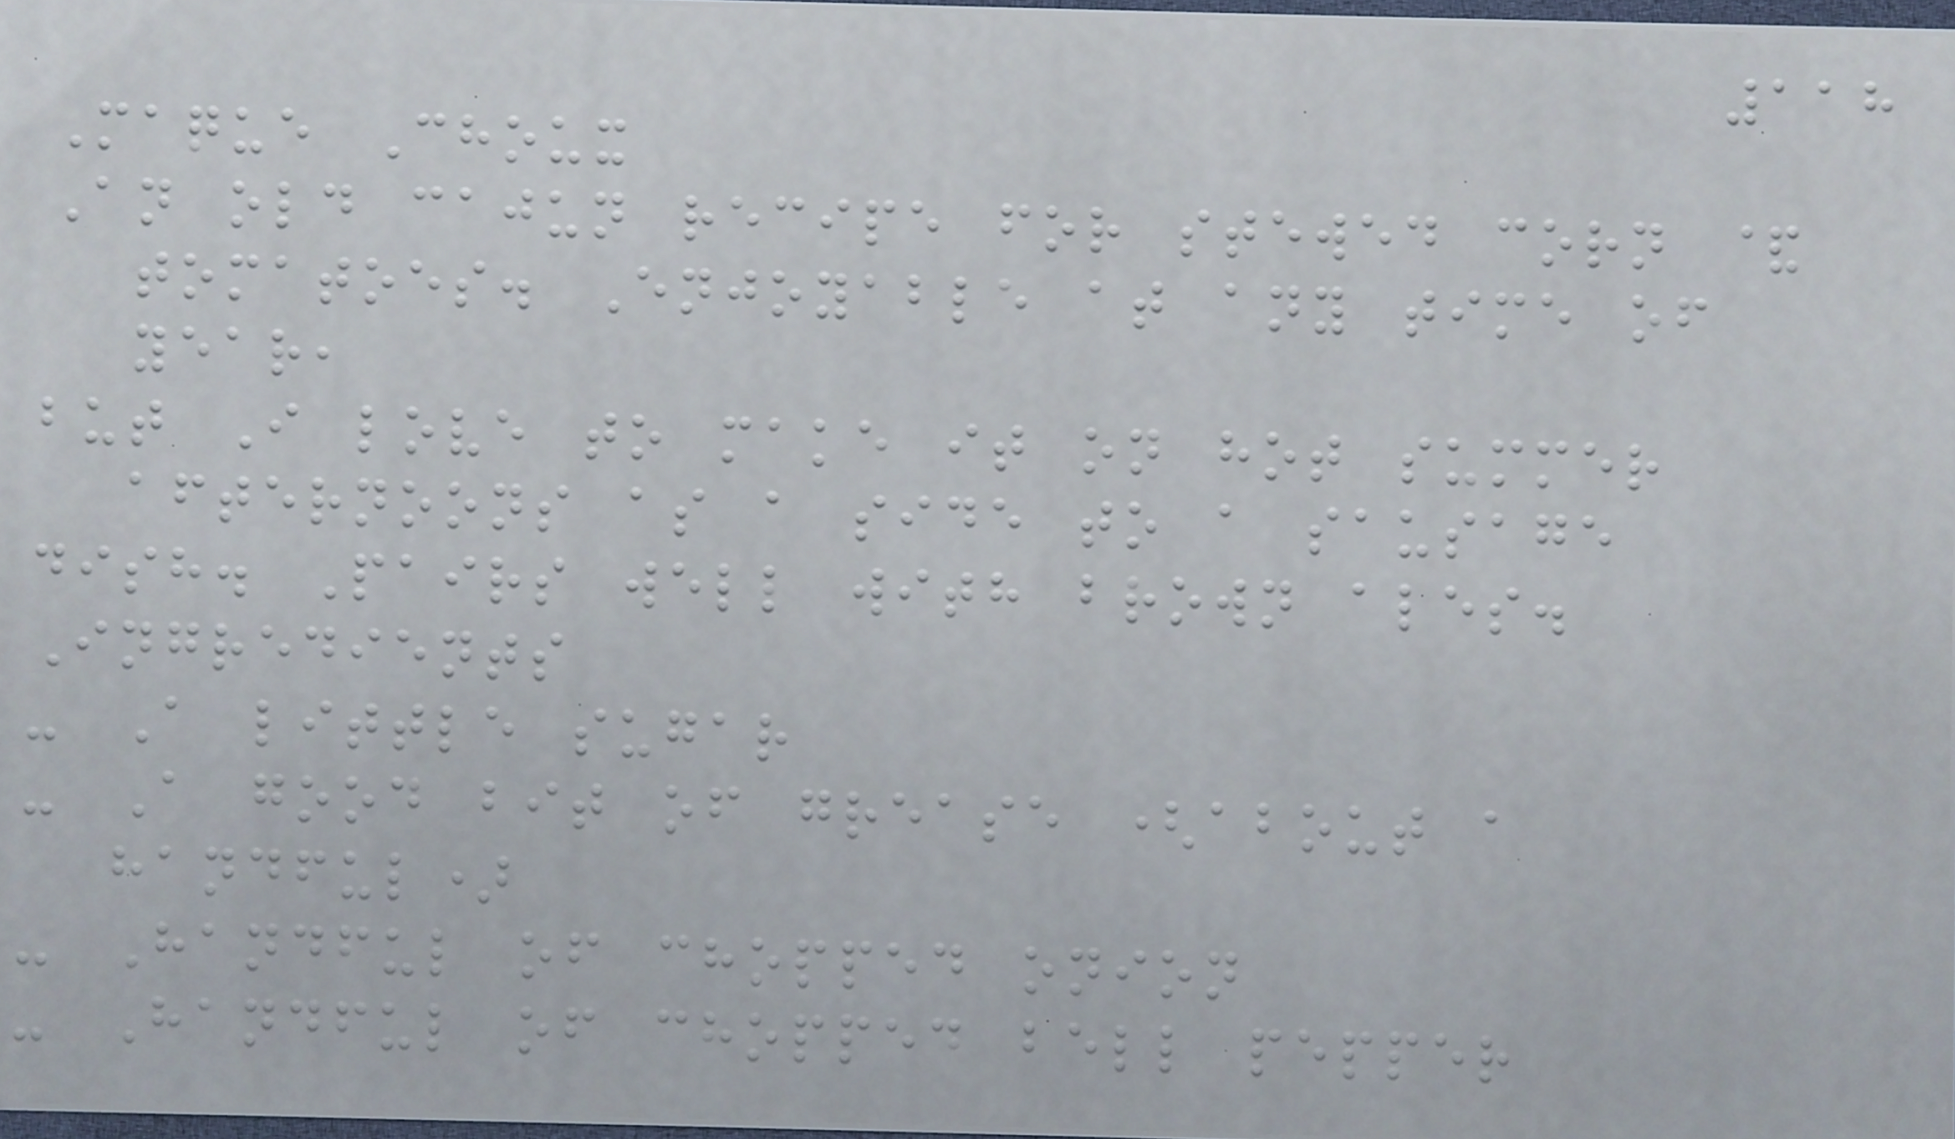118
Maque Choux
An old cajun recipe for stewed corn &
tomatoes. Enjoyable at any time of
year,
but I love to make it on hot summer
afternoons as a side to a sausage
dish. Pairs well with brown ales.
Ingredients
- A little sugar
- A good bit of grease (about a
handful)
- Handful of chopped onion
- Handful of chopped bell pepper
